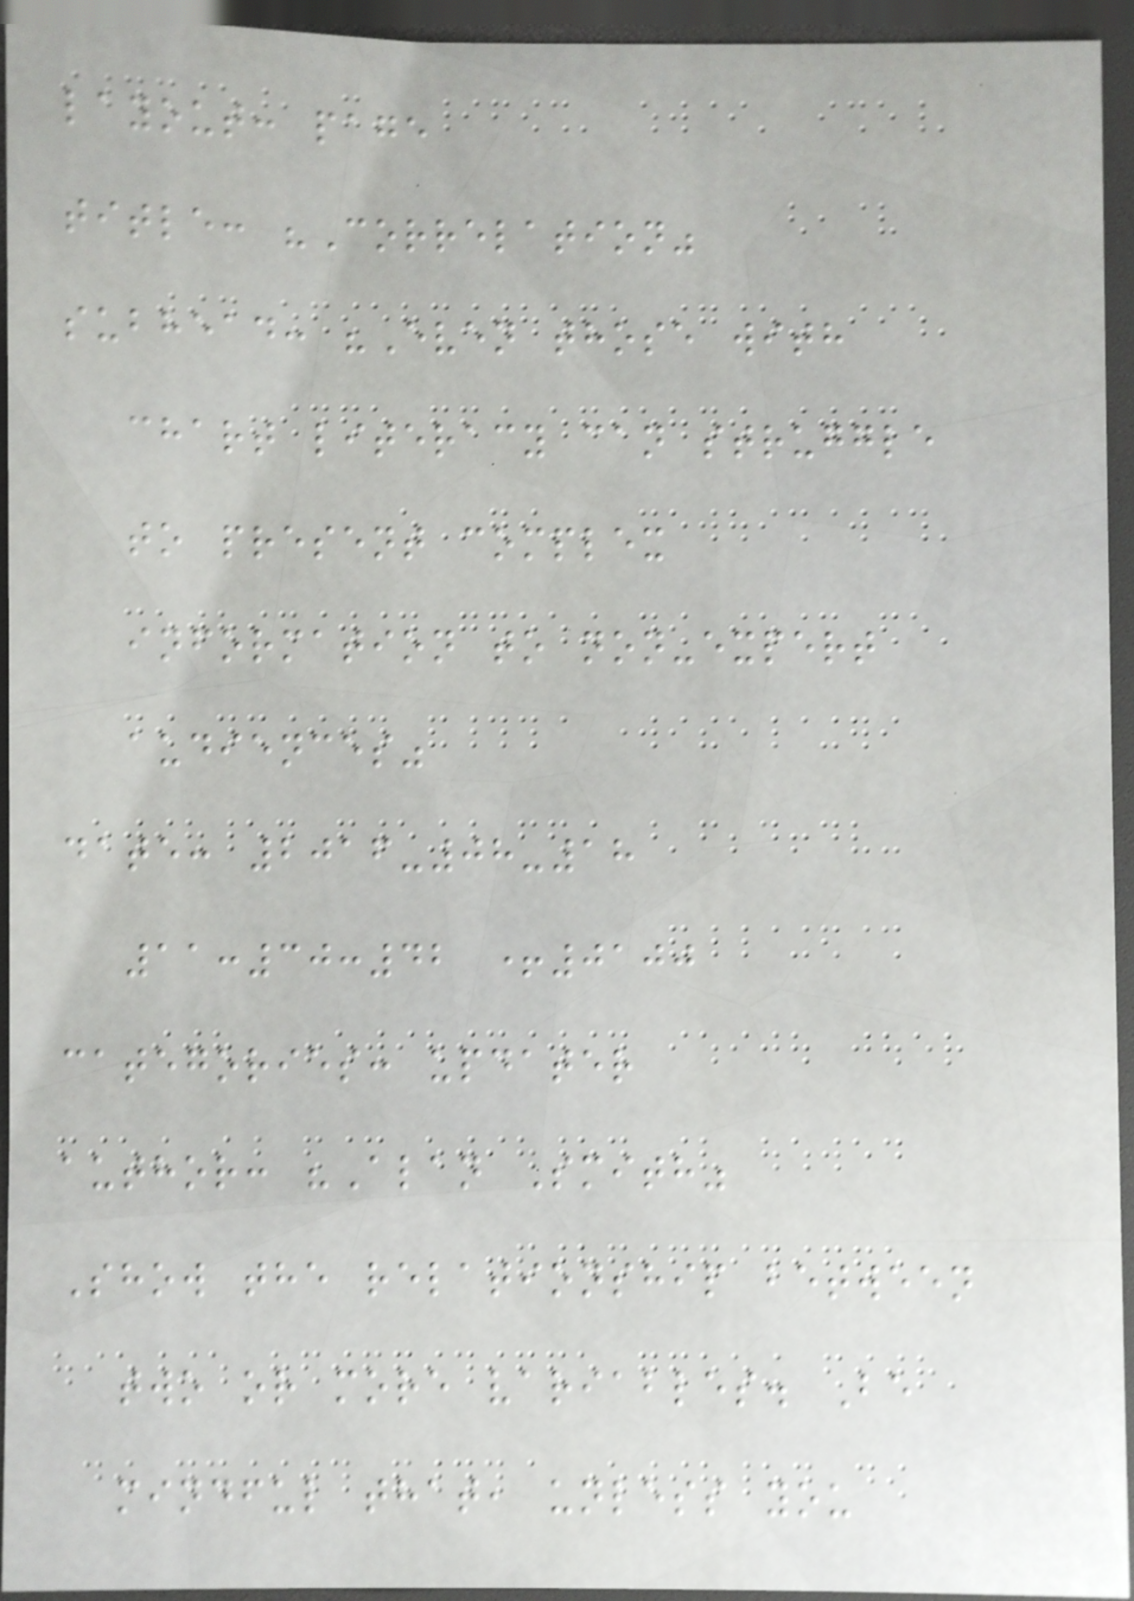layout: page
title: "Correlation"
subhead: "Even those with
chart literacy can struggle
to present complex
information to non-expert
audiences"
date: 2016-08-18
11:30:42 +0100
categories: updater
author: "Alan Smith"
Show the relationship between
two or more variables. Be
mindful that, unless you
